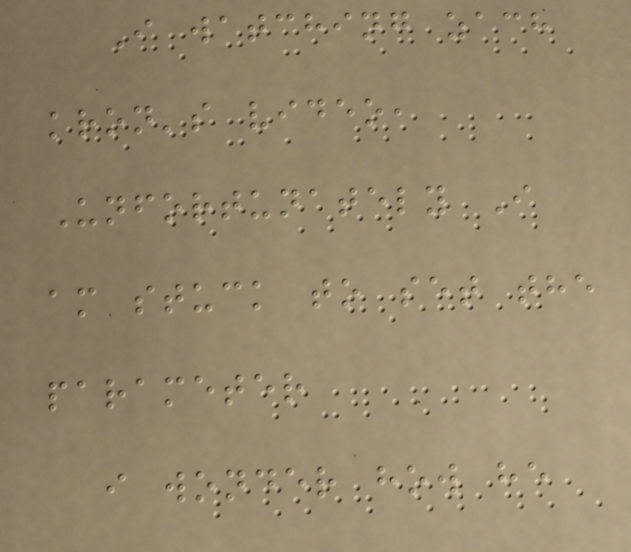I watching zach
kron's video,
Unfortunately I
am stuck to set the
parameter
i wonder how he
